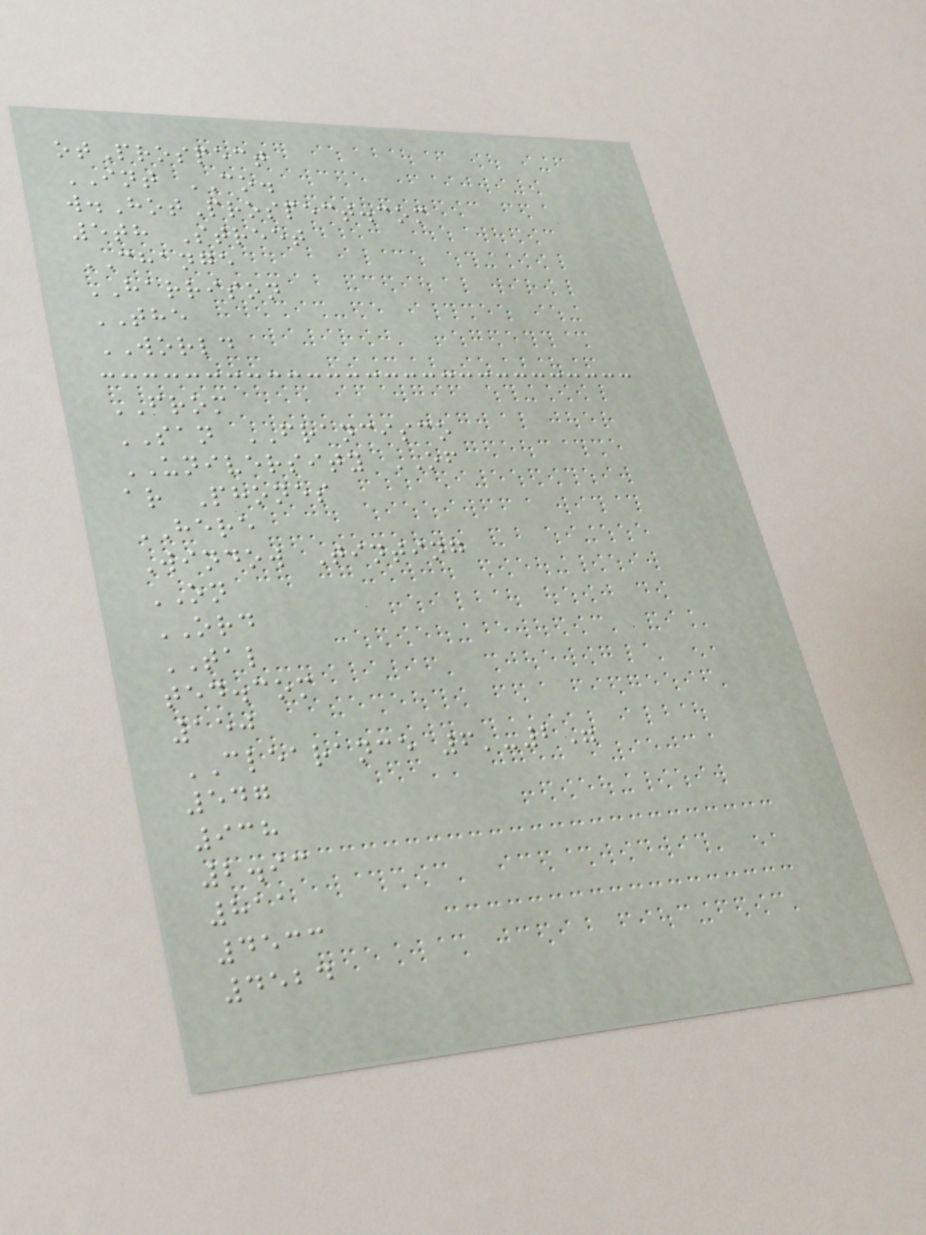otProspect
INT CO.
w.HotProspect.com
5th Street
CHANGE
HARRISON
THE
WORLD
FROM
SAN FRANCISCO
UNIVERSITY OF
ar Phones
HERE
Window Tinting
ON
ORD
TAL
ted.com
150
CLEARANCE 6'-2"
547
938
2.93
811
4533
4524
